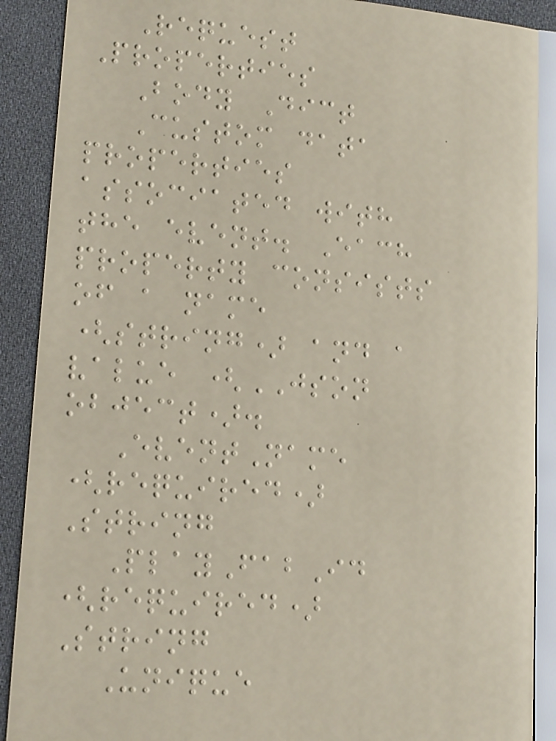Request
Properties
Body Dict
Custom data
properties
associated with
the event. Each
property consists
of a name
(string) and a
value (JSON
object).
EventName
(required)
String
PlayFabId
(required)
String
Unique
